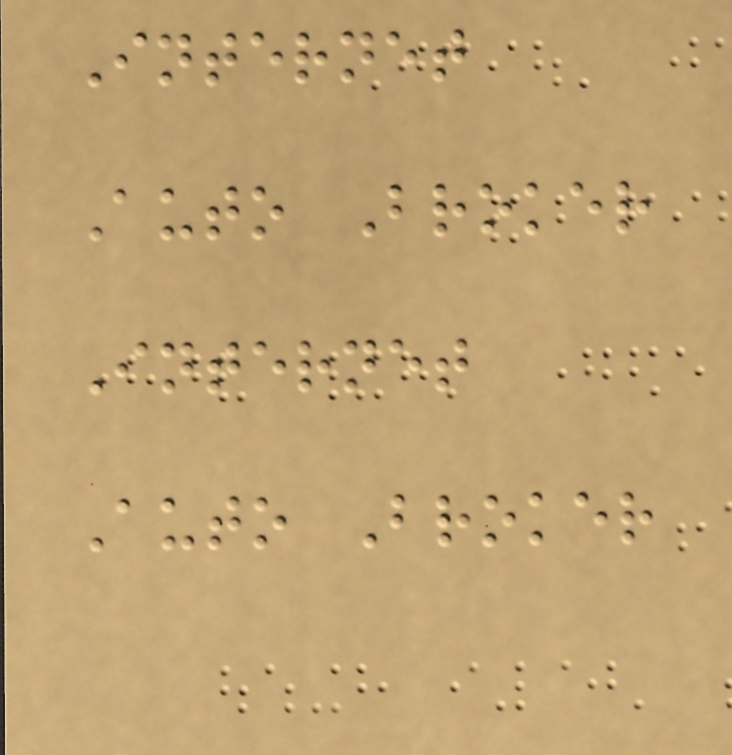Internet
Auto Broker
Internet
Auto Broker
